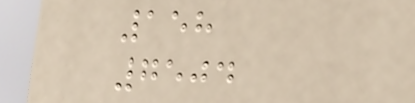158
7504
